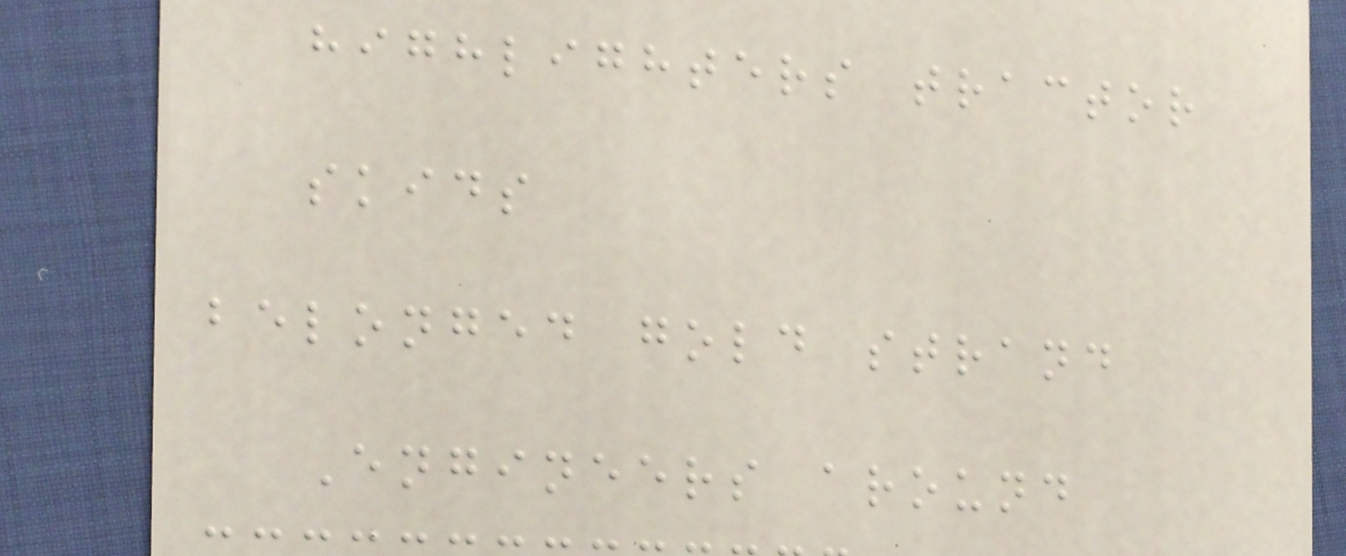highlighters tractor
skids
belonged gold strand
Engineers around
